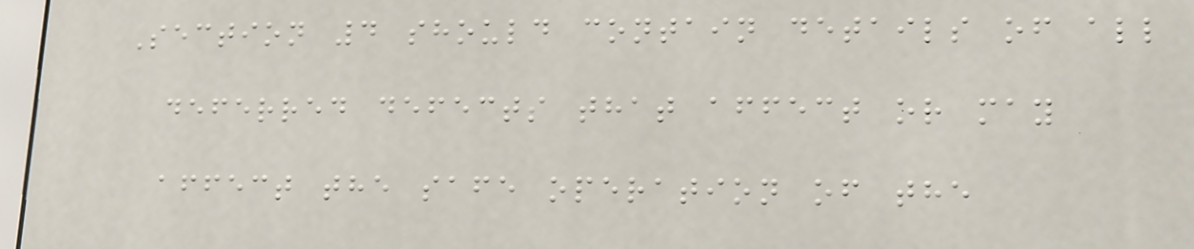Section 4 should contain details of all
deferred defects that affect or may
affect the safe operation of the
